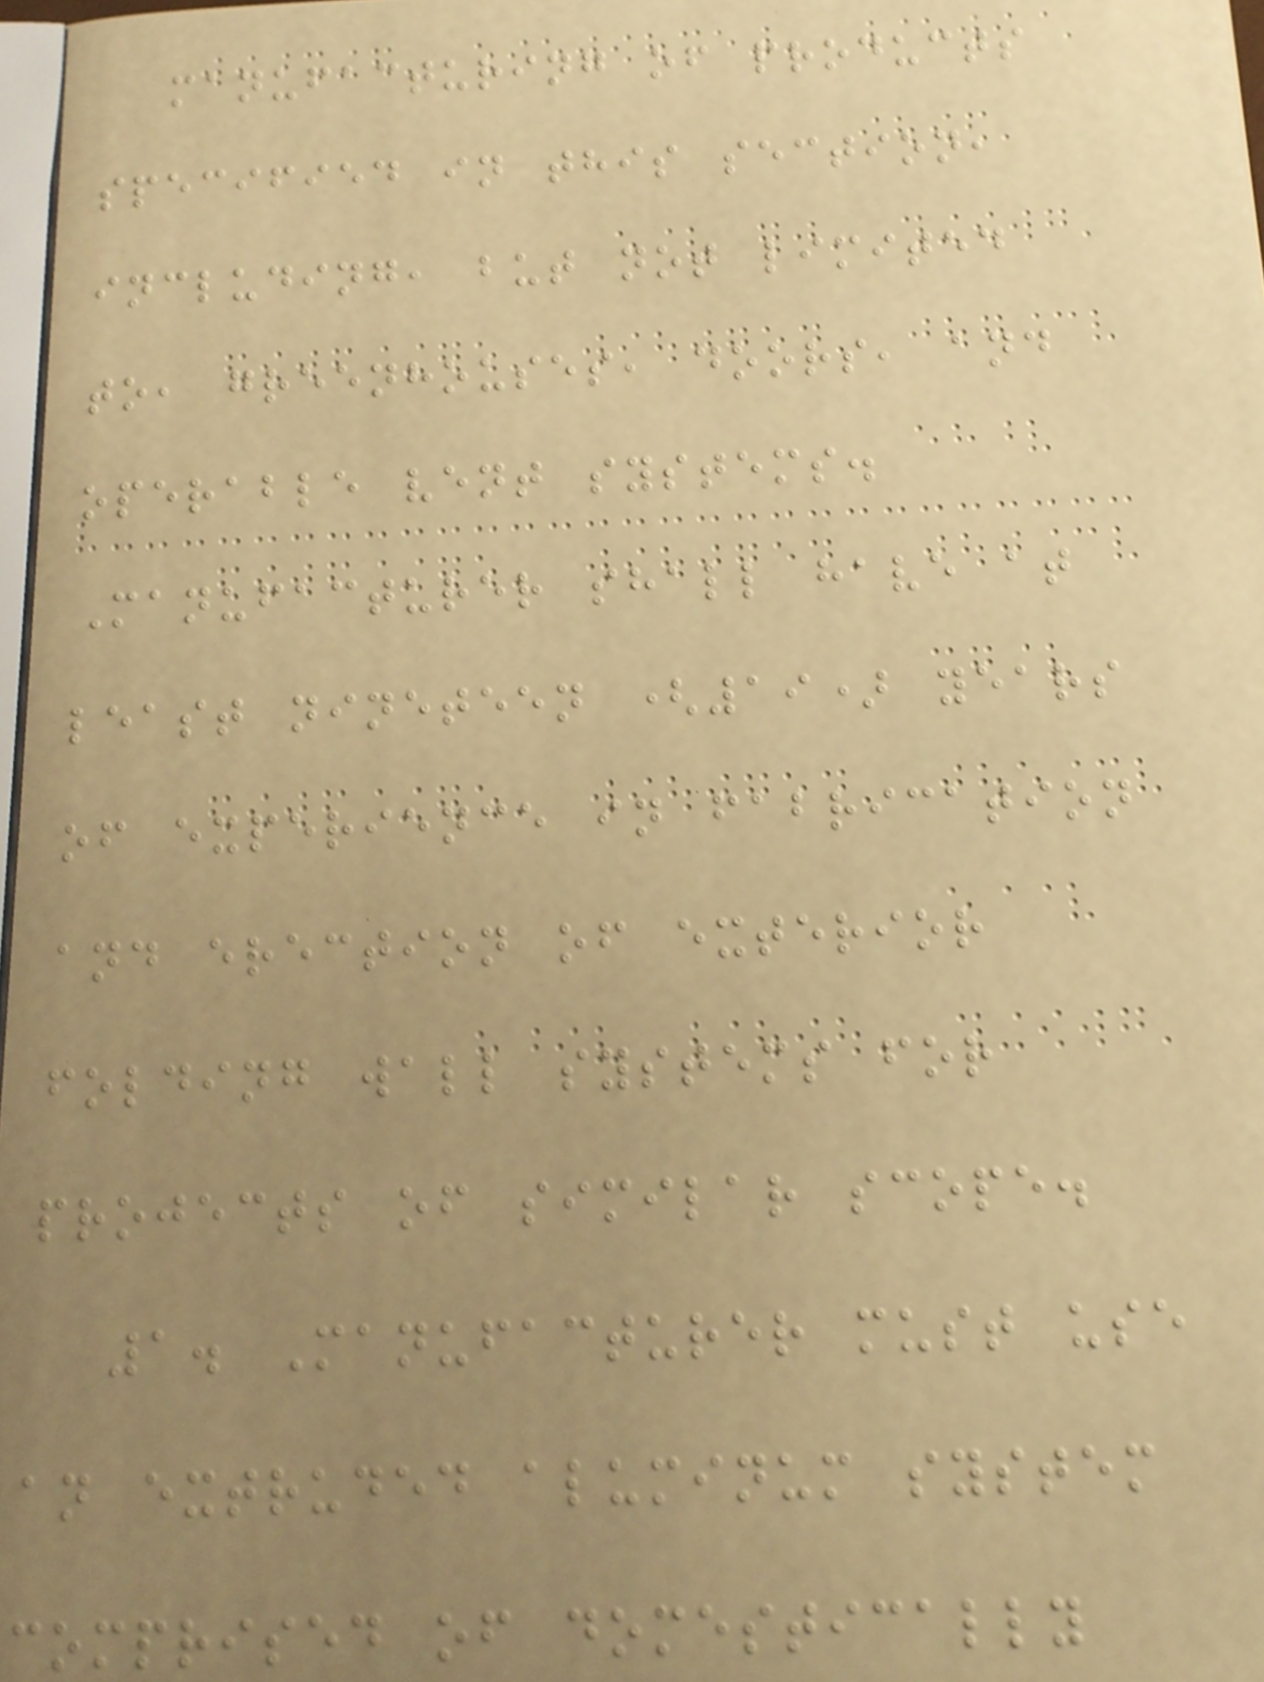manufacturing of products
specified in this section,
including, but not limited
to, greenhouses, doors, and
operable vent systems.
Manufacturer shall have at
least nineteen (19) years
of experience in fabrication
and erection of exterior
folding wall systems for
projects of similar scope.
1. Manufacturer must use
an extruded aluminum system
comprised of domestically
